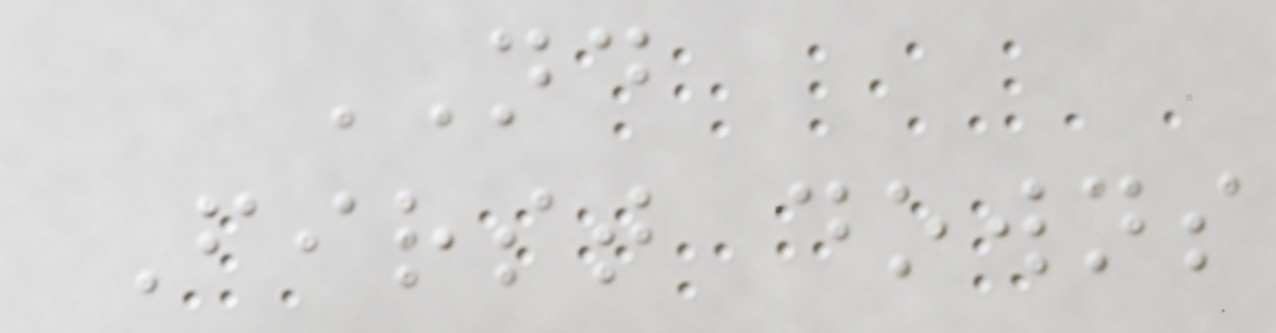ND
First downs
